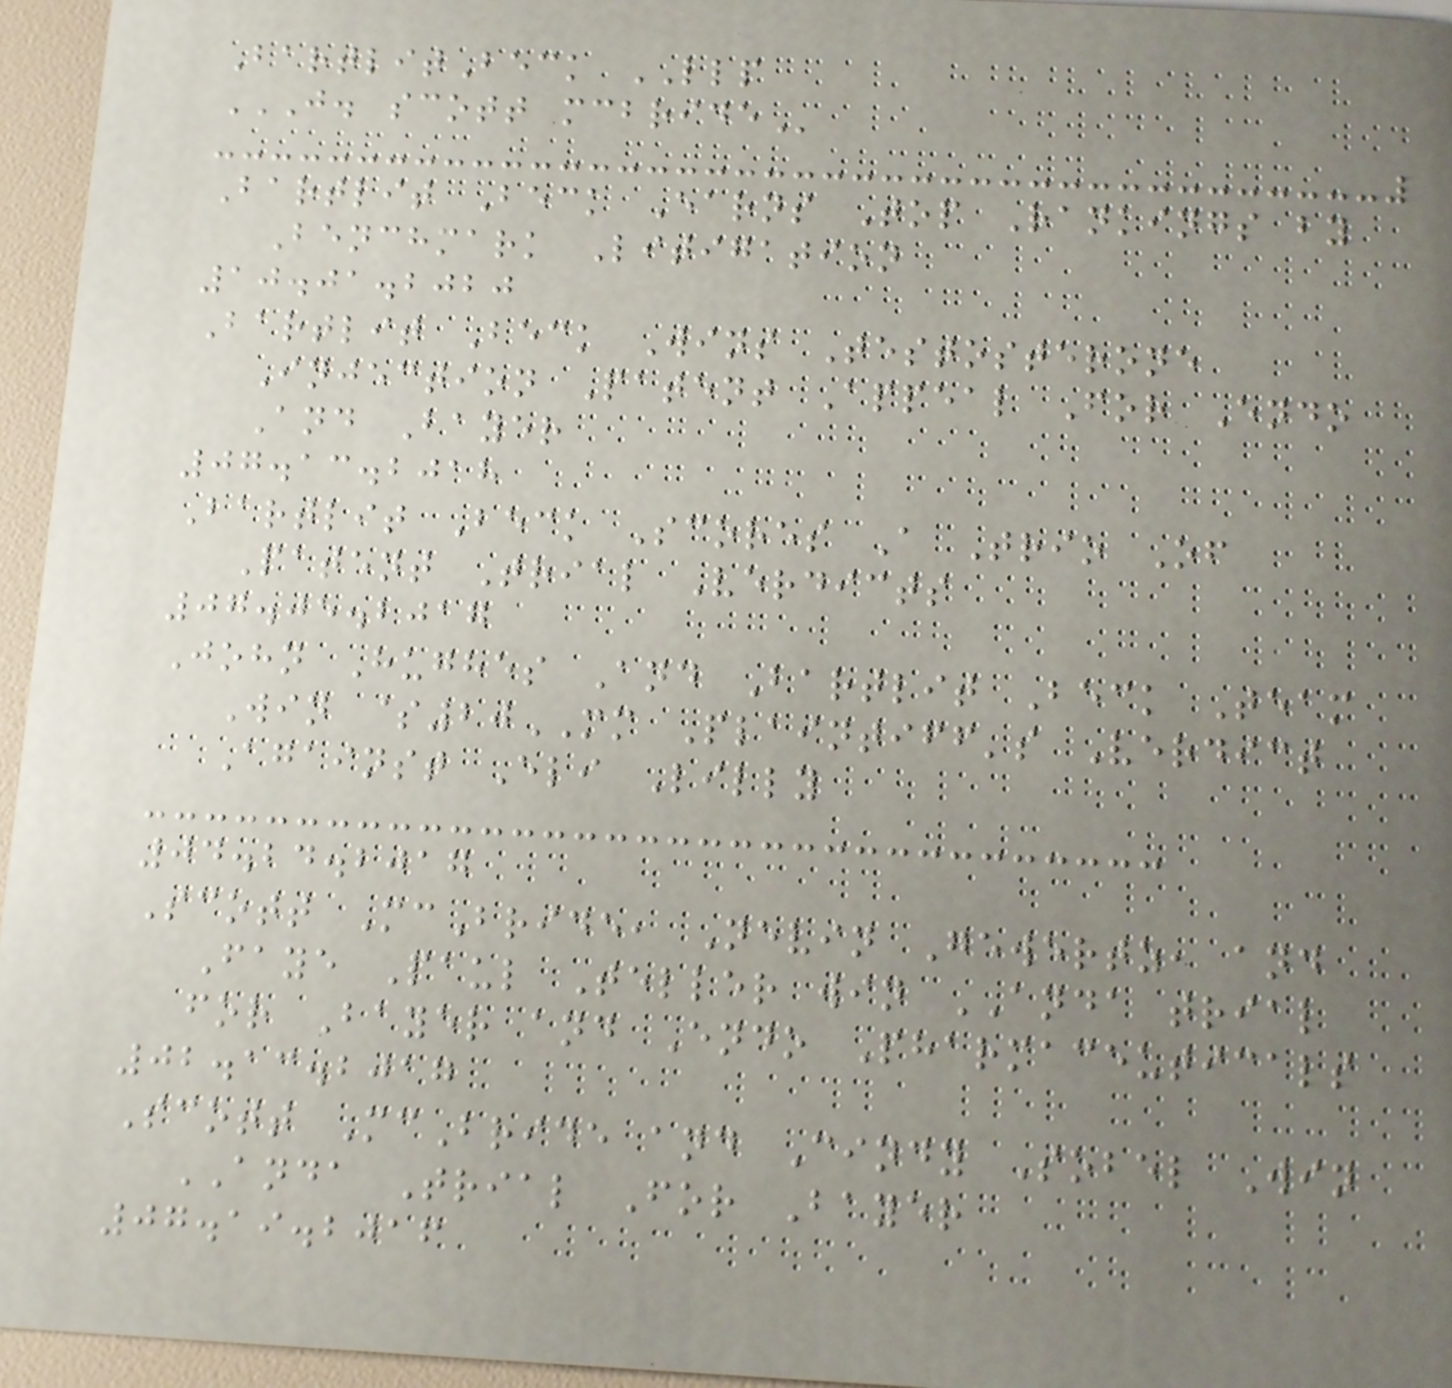BartlitBeck LLP
J. SCOTT MCBRIDE
Bartlit Beck Earns Top Rankings by
Benchmark Litigation
10.01.2020
Bartlit Beck Wins Testosterone
Injection Patent Appeal For Endo
And Bayer
07.13.2018
Bartlit Beck Scores A Trio Of
Patent Trial Verdicts
07.05.2017
John Hughes And Bartlit Beck Team
Win $20MM Plaintiff's Verdict
Against Eli Lilly
04.24.2017
Scott McBride, Nevin Gewertz, and
Faye Paul Teller win ANDA trial
for Bayer and Endo Pharmaceuticals
02.13.2017
Scott McBride and Cindy Sobel Win
ANDA Trial For Bayer
07.19.2016
